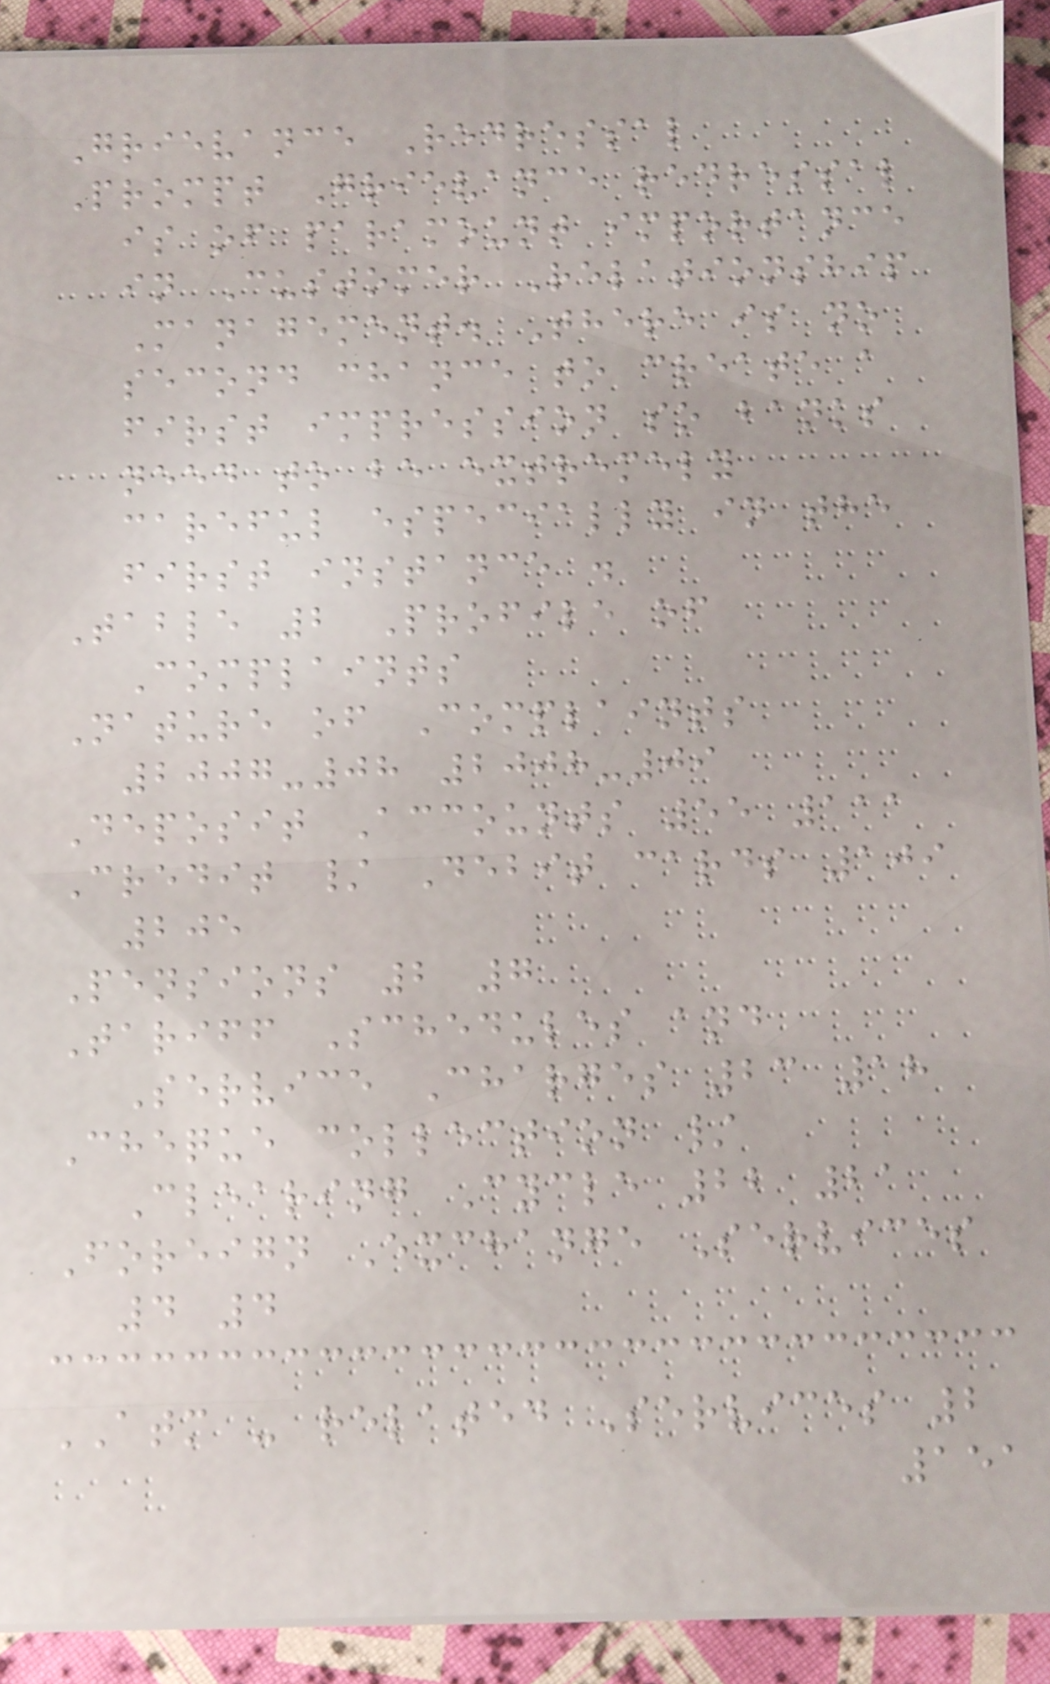Grievance Redressal
Prompt Grievance redressal
is of paramount importance
in Customer Relationship
Management. There is no
second chance to create a
first impression so banks
need to be extremely
careful especially in the
first instance .
Table 2 Profile of
Complaints
Nature of Complaints
2007-08 2008-09
Deposit Accounts 55 111
Credit / Debit cards 109
205
Pensions 2 7
Tariff Schedules and
Service Charges 23 18
Cheque collection /
Clearing Cycle 22 21
Foreign Exchange Services
4 4
ATM - related Services 2
151
